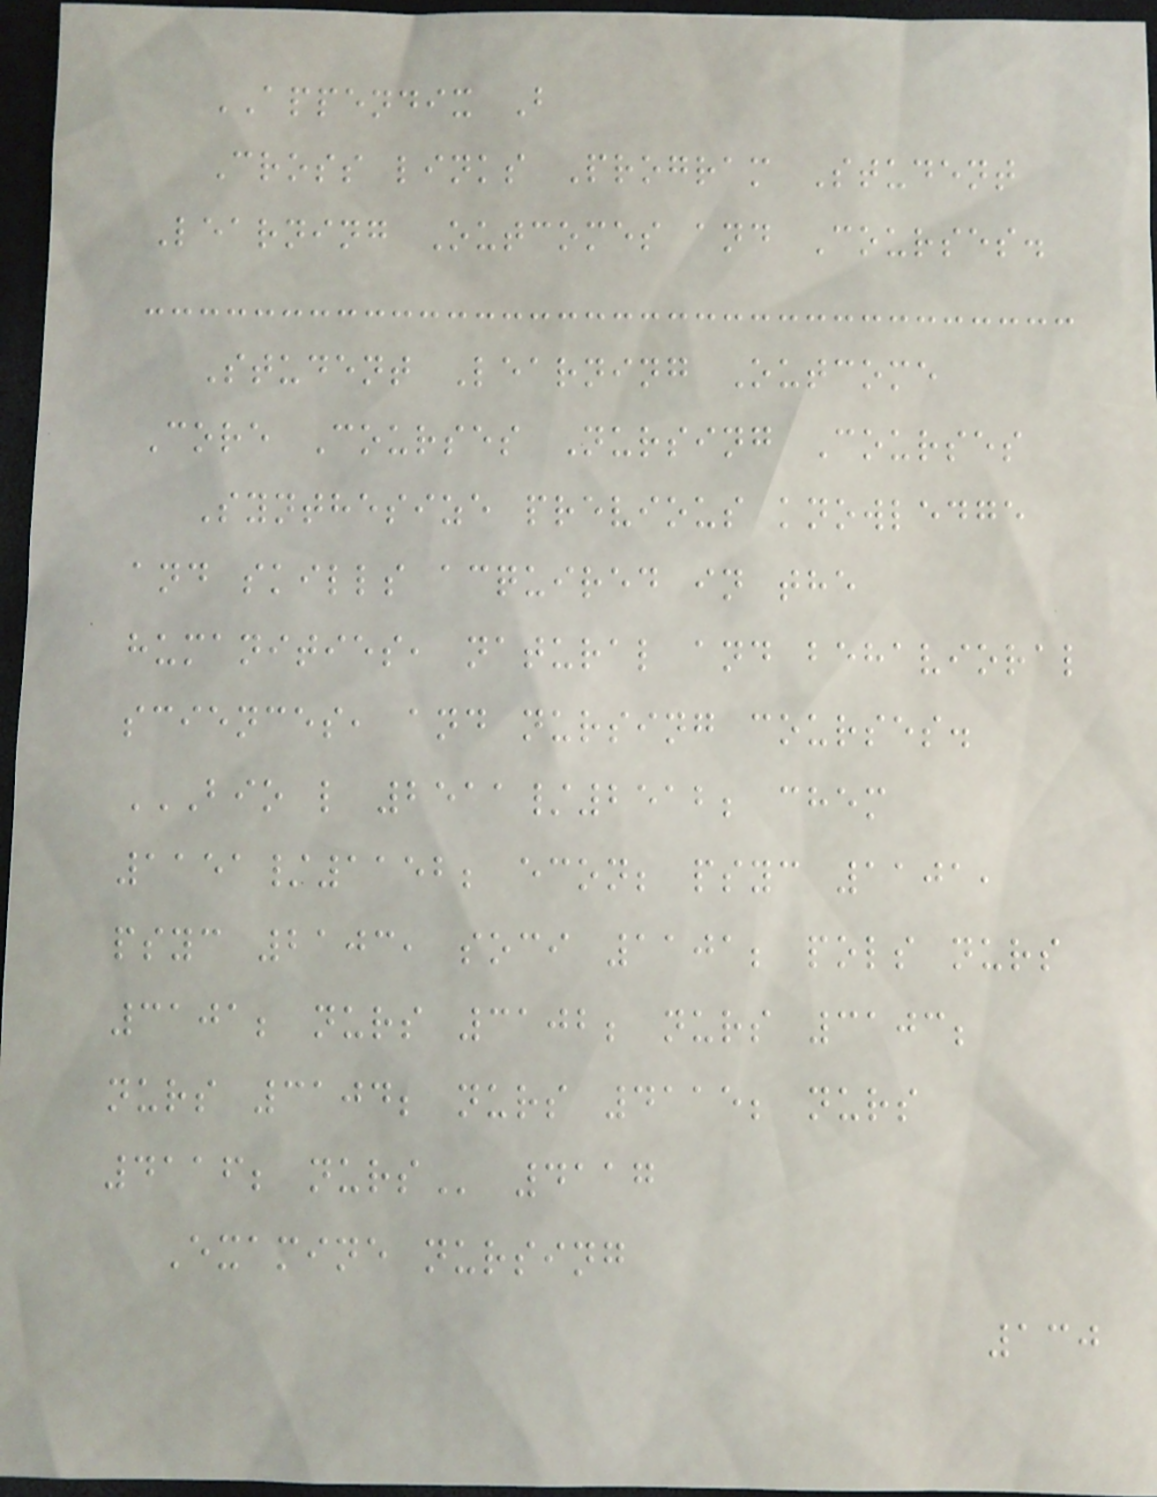APPENDIX B
Cross links Program Student
Learning Outcomes and Courses.
Student Learning Outcome
Core Courses Nursing Courses
Synthesize previous knowledge
and skills acquired in the
humanities, natural and behavioral
sciences, and nursing courses.
BIO L 2511/2512; CHEM
1151/1152; ECON; PSYC 1101,
PSYC 2103, SOCI 1101; POLS NURS
3101; NURS 3102; NURS 3103;
NURS 3104; NURS 4115; NURS
4116; NURS 4117
Examine nursing
130
